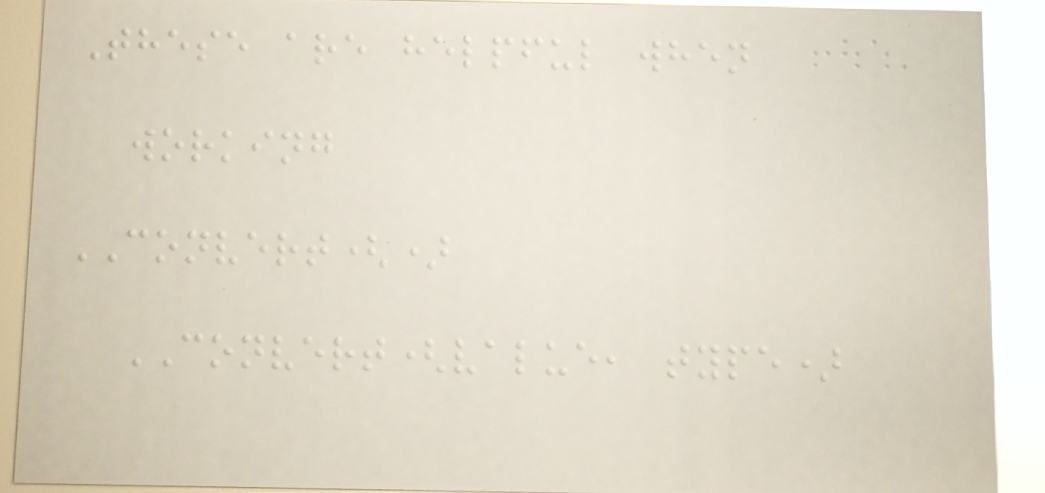These are helpful when
working
CONVERT()
CONVERT(value, type)
